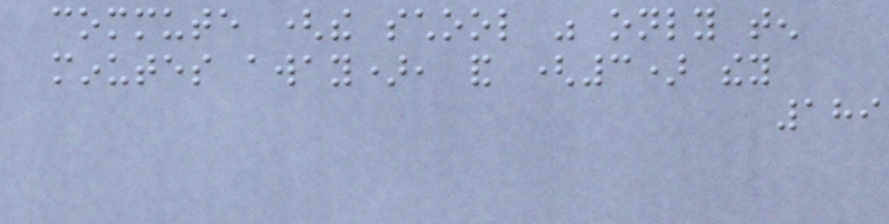commute (the school was only ten
minutes away), and (3) they
189
